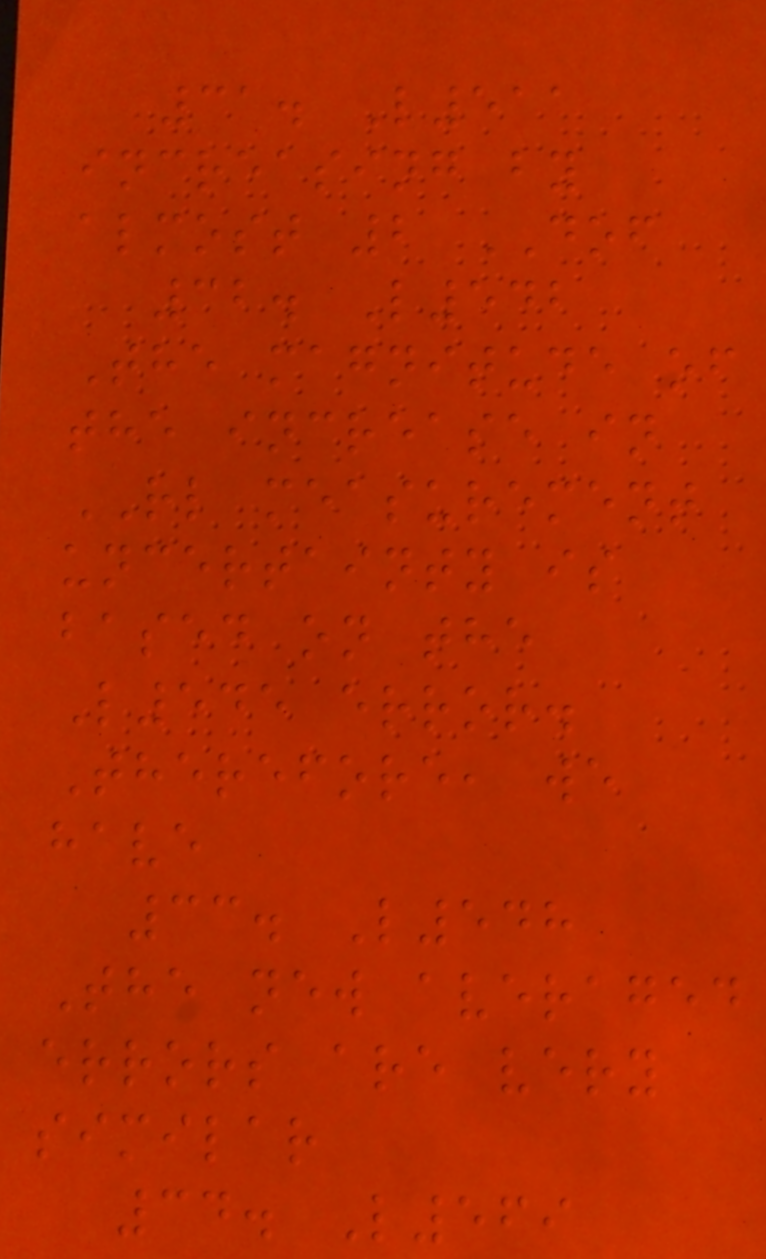31. L511
increasing by
almost 2 DOF
32. L542
The magnitude of
the increase in
RL measurement
uncertainty is
based on the
L545 error.
Therefore, we
have
33. L548
The new averaged
errors are very
similar
34. L569
